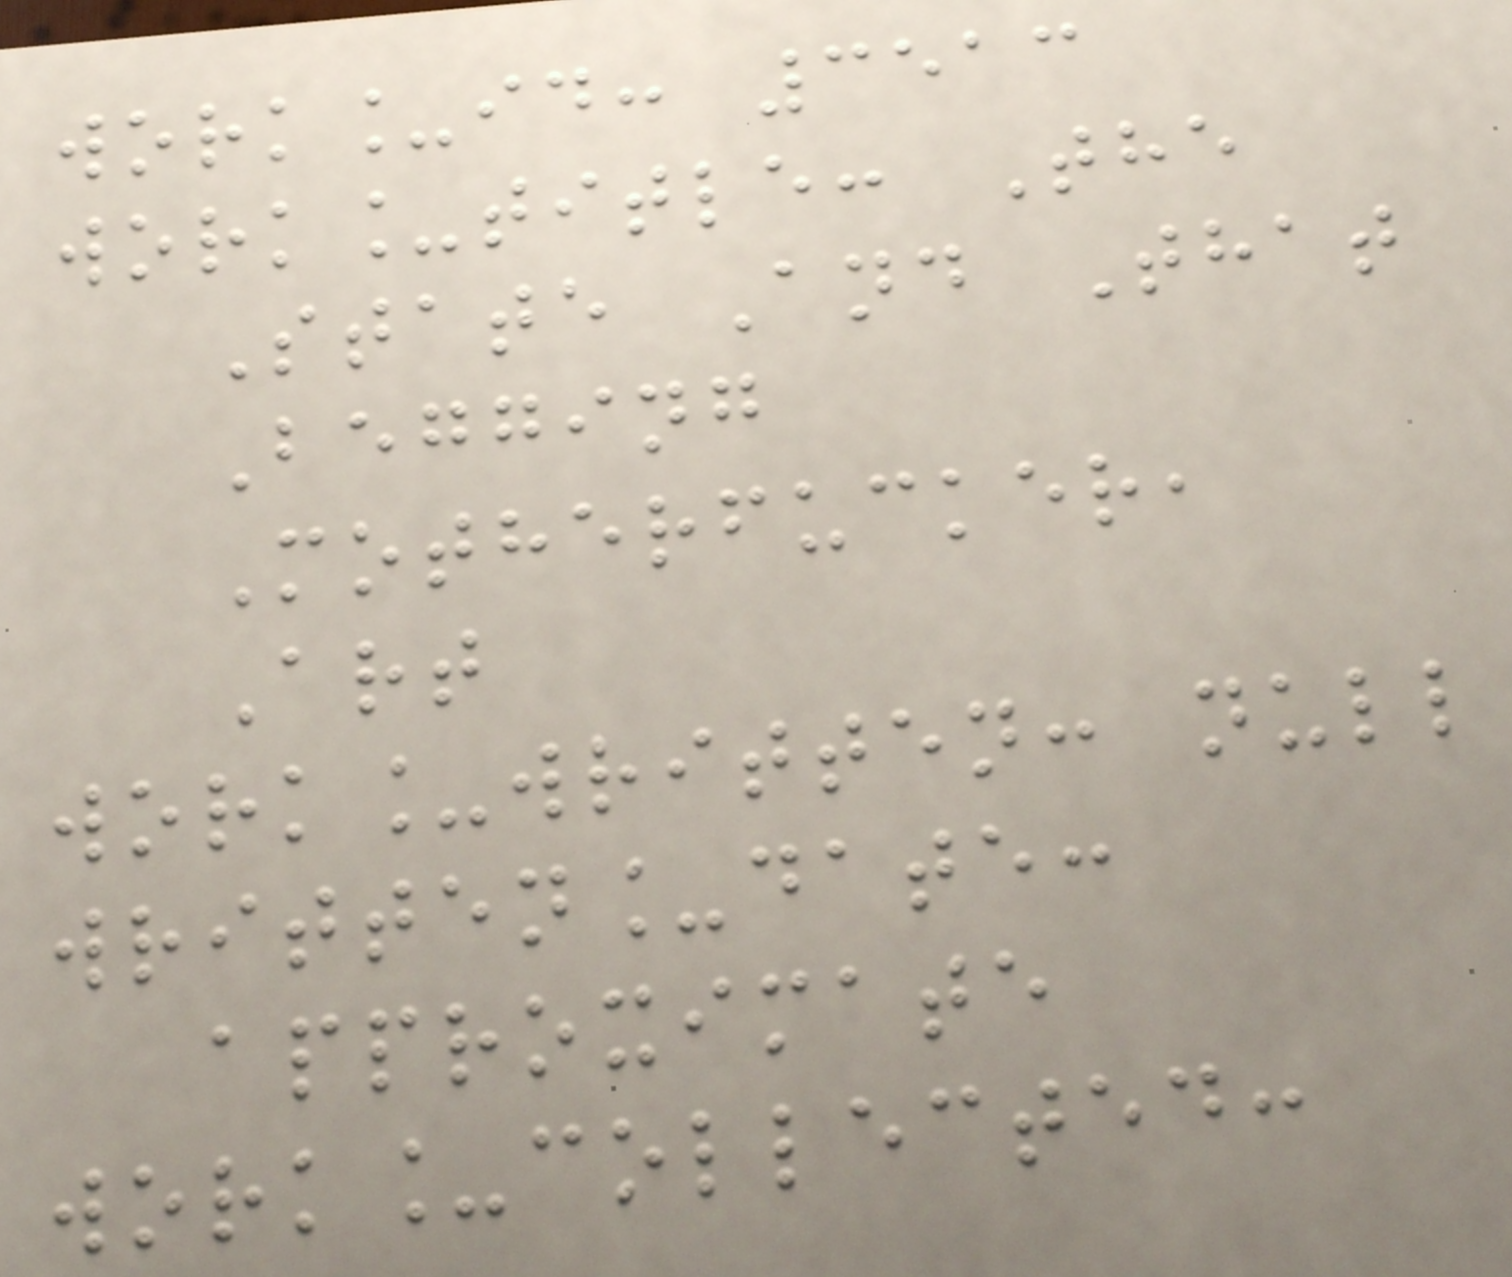work_id: 3513
work_title: The
State And That
Begging
Motherfucker,
Art
work_written: null
written_date:
approximate
work_collected:
